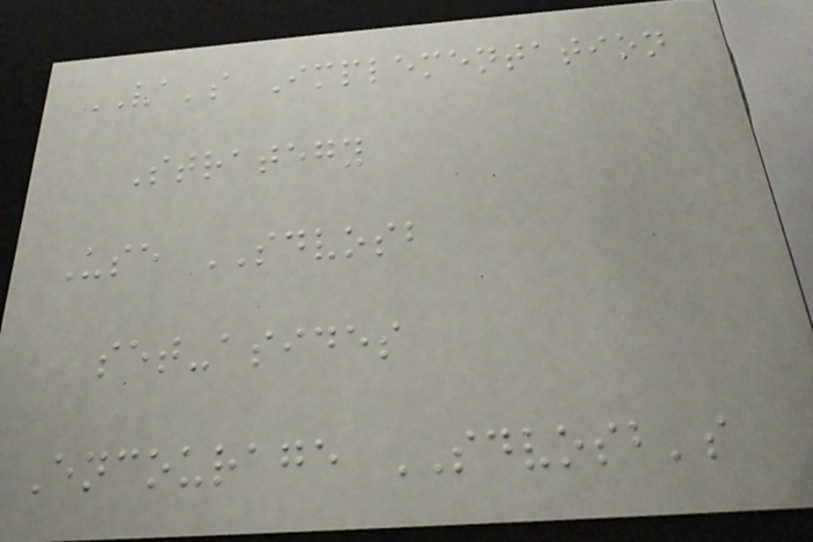VA's Implementation
Strategy
Use SDVOSB
set-asides
Encourage SDVOSB's
